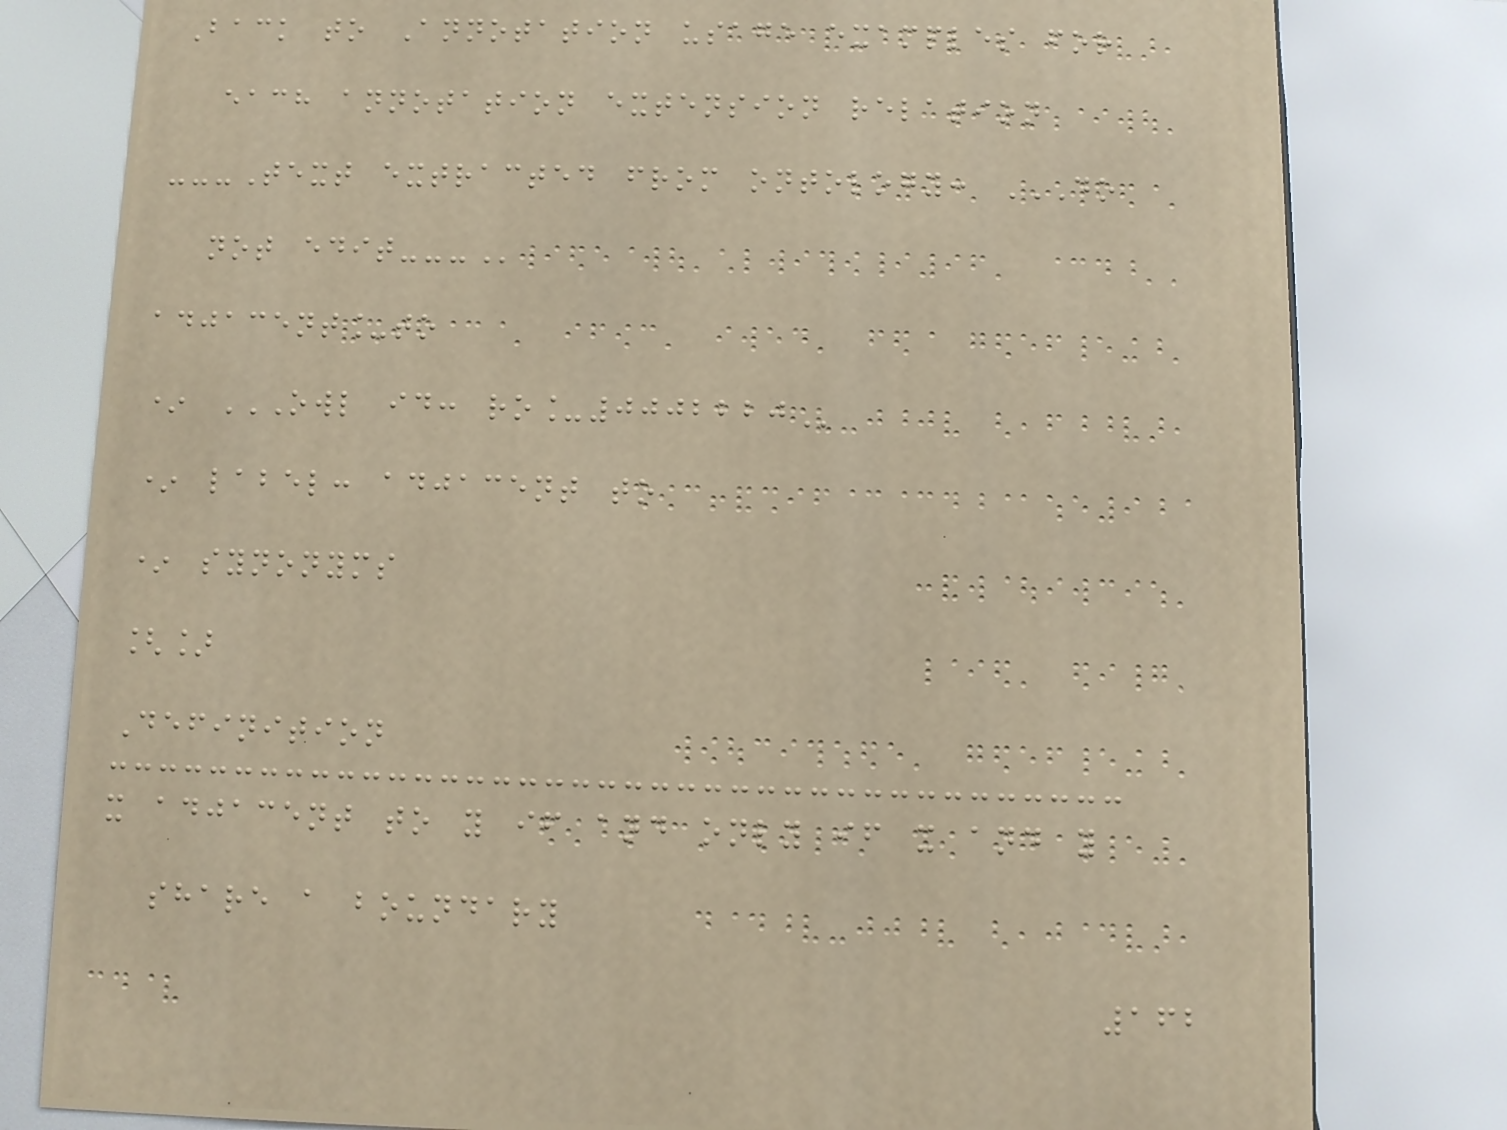Back to Annotation usage examples for
each annotation extension relation
---Text extracted from ontology: DO
NOT EDIT---
adjacent_to
* OWL ID: RO_0002220
* label: adjacent to
* synonyms
[]
Definition
x adjacent to y if and only if x and y
share a boundary
162
